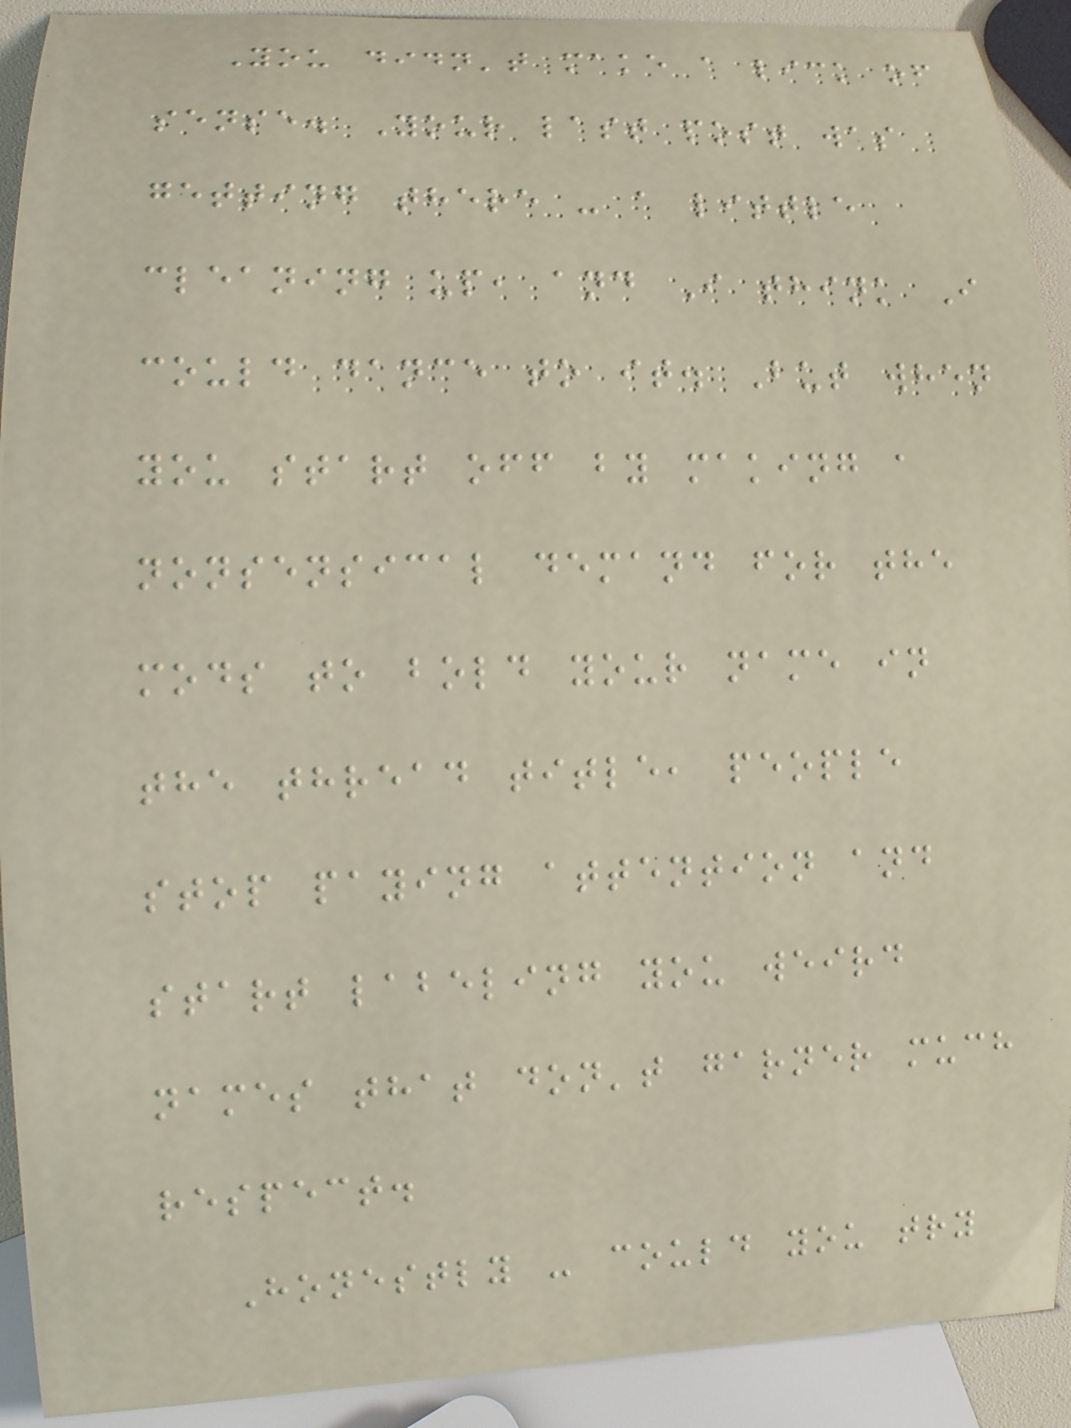You didn't make a lick of
sense. Your last post was
getting there - a little
cleaning up, and I think I
could dance to it. But when
you start off by making a
nonsensical demand for the
mods to bold your name in
the thread title, people
stop paying attention and
start labeling you weird
names that don't garner much
respect.
Honestly - could you try
